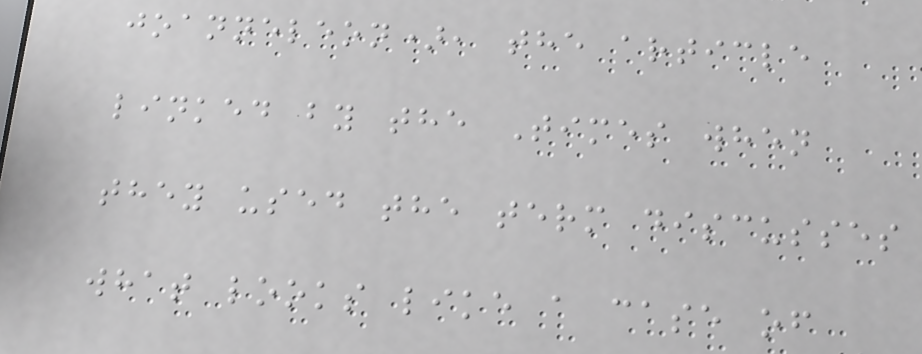joanneleon), the article
linked by the Times when
they used the term discusses
what looks like a case of
